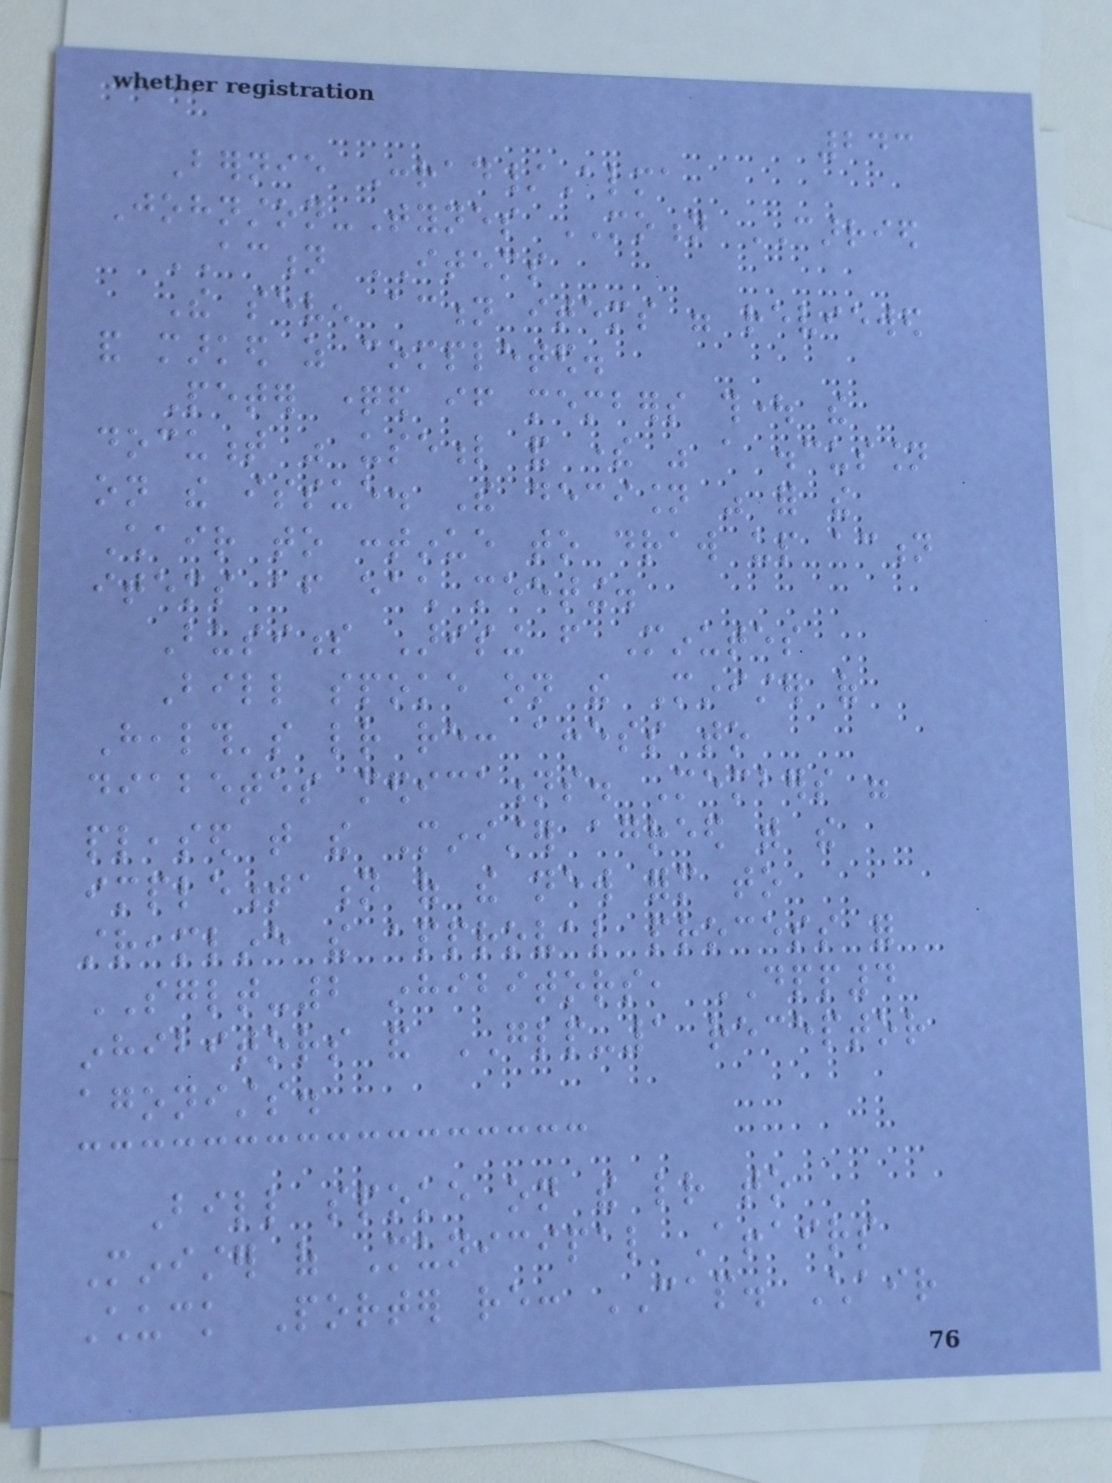243
Bernie Conrad/Alma
Johnston-Tynes MOTION CARRIED
ACTION ITEMS
The seven action items were reviewed
and marked as completed.
Peter questioned if members thought the
document was useful and there was a discussion
on the issue. The decision was for the
Chair to continue to draw up action
items after each meeting.
Business Arising from Minutes
Bill spoke on the Minister of
Health's letter re: access to
diabetes medications. Members were
pleased that the Minister agreed with the
implementation of the new form to
streamline the approval process for
SGLT-2 inhibitors, DPP4
inhibitors and GLP-1 receptor
agonists.
Bill spoke on the letter to
Minister of Municipal Affairs
Chuck Porter re: CAP. Chair
